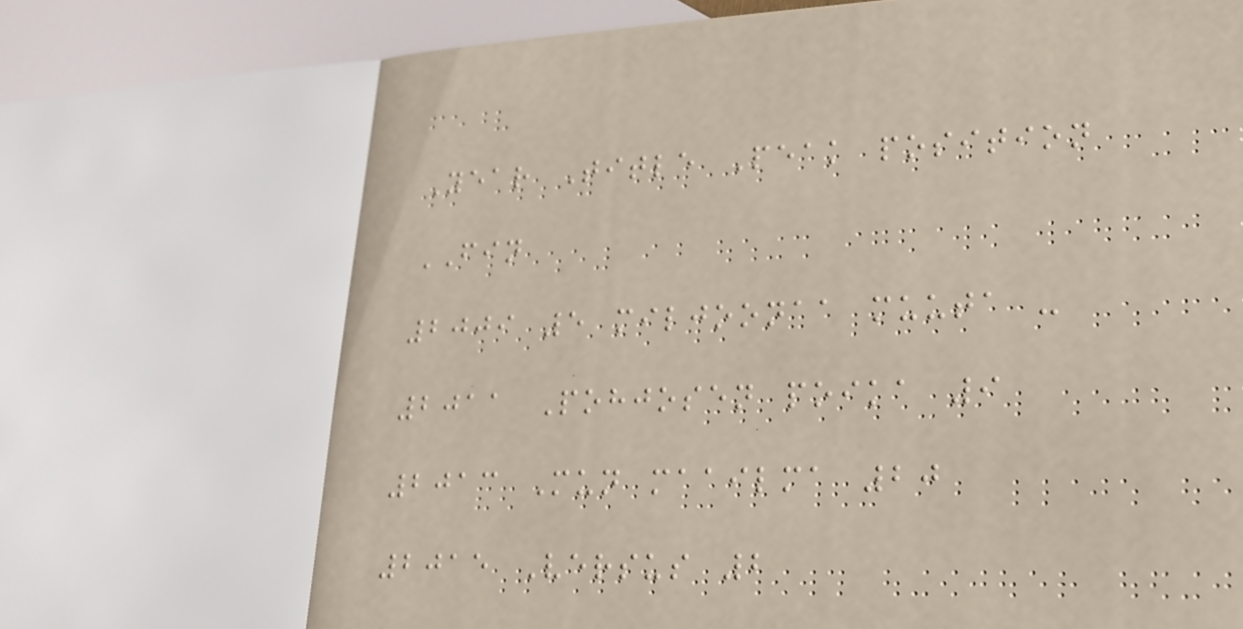Year Title Peak position
FIN
2009 5 miljoonaa muuta -
2011 Pohjosen poika 9
2013 Mun maailma 20
2015 Versus 2
